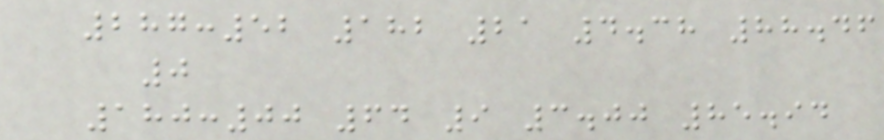287:52 182 21 4.38 88.46
0
180:00 64 9 3.00 85.94
